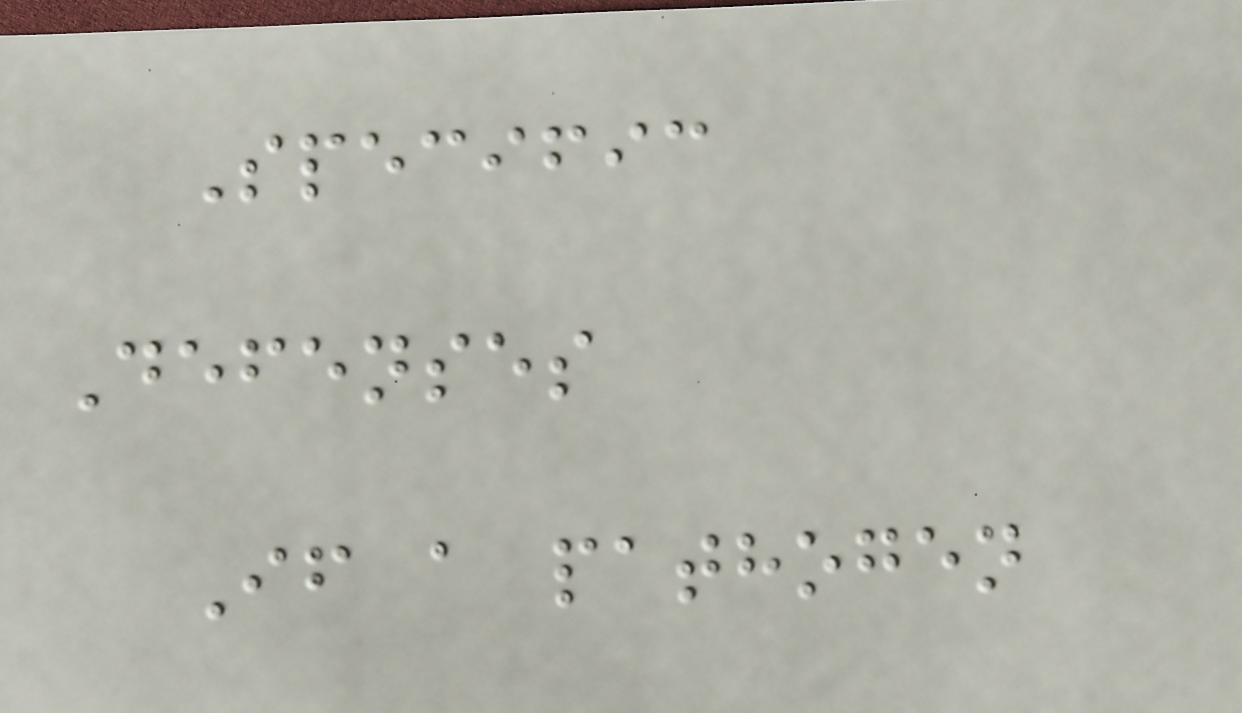Specific
Defenses
If a pathogen
